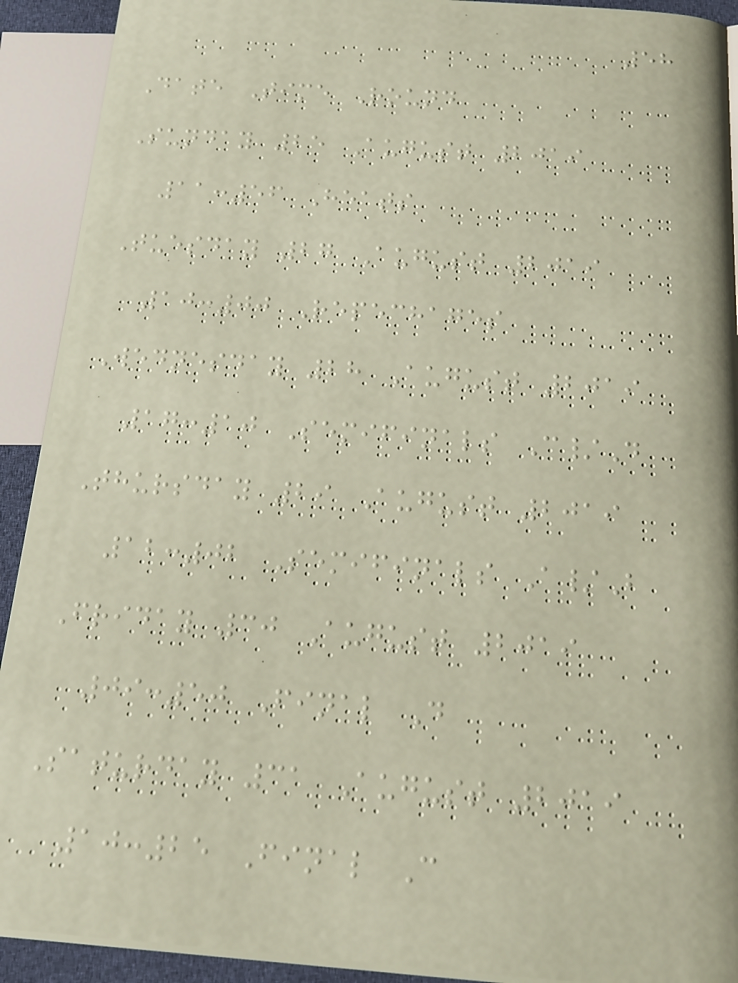58
Date Time Round
Sunday 25 August 2019
11:56 Heats
Tuesday 27 August 2019
10:00 Repechages
Wednesday 28 August 2019
17:10 Semifinals C/D
Thursday 29 August 2019
12:02 Semifinals A/B
Friday 30 August 2019
09:50 Final D
Saturday 31 August 2019
10:25 Final C
